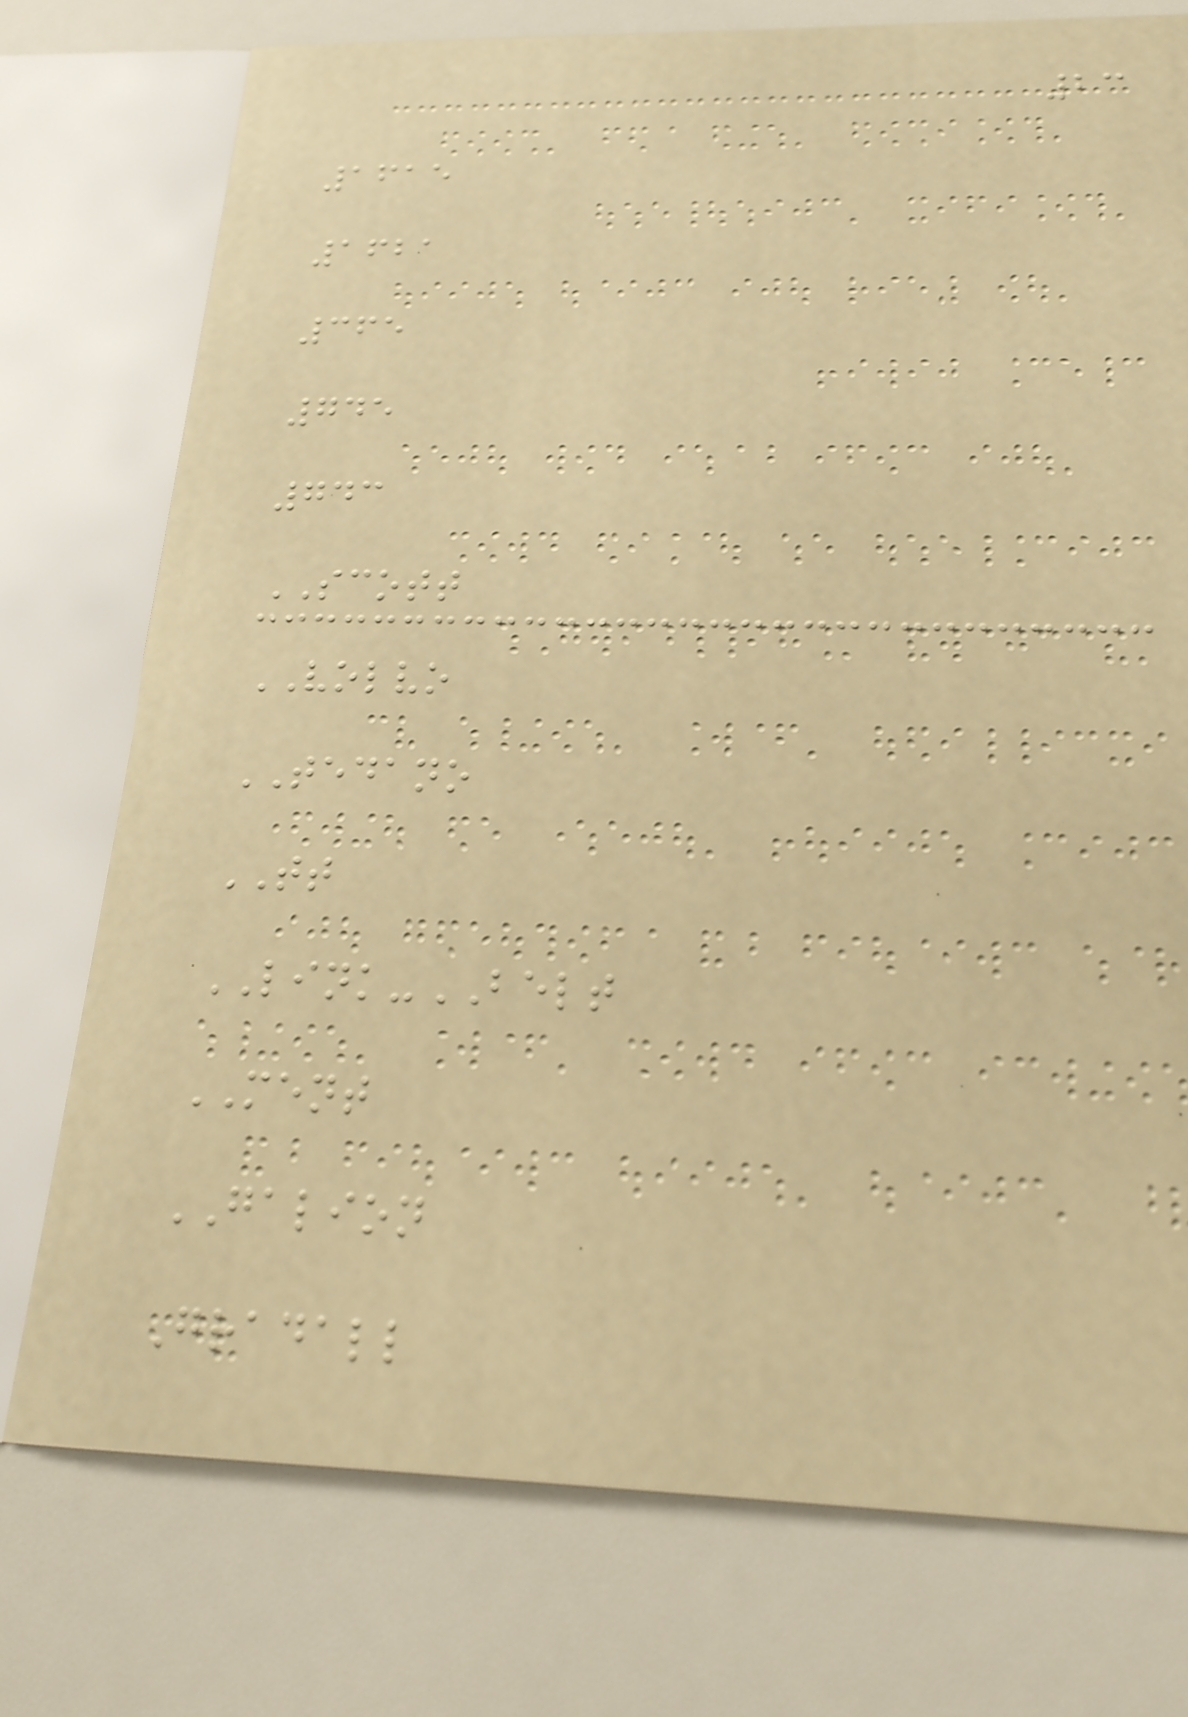23
1615
1621
365
745
743
SCOTT
VOLVO
TEDANO
TT
LINK-BELT
MENT
GALION
Gradall
